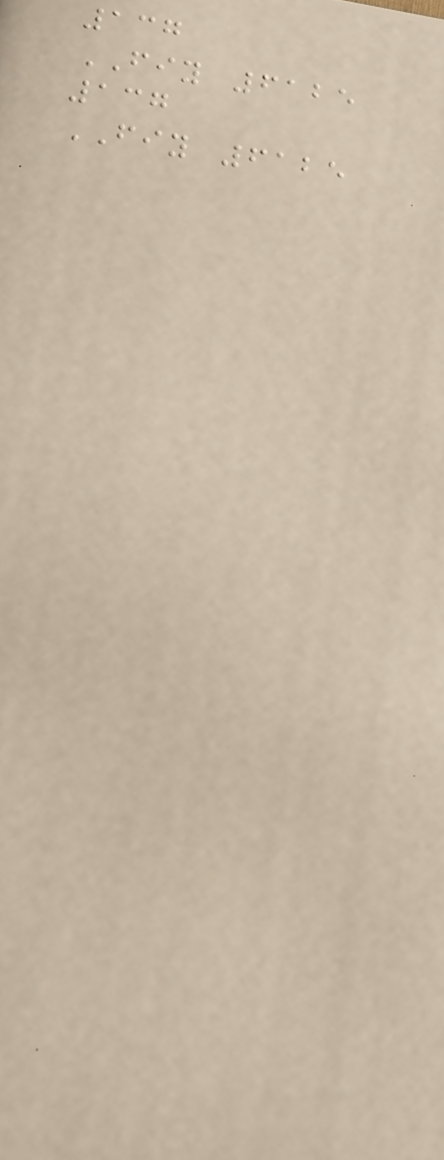137
FIY 6125
137
FIY 6125
